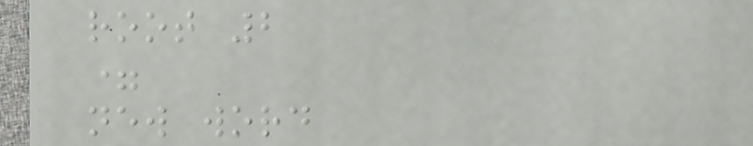root 2
=
new word
